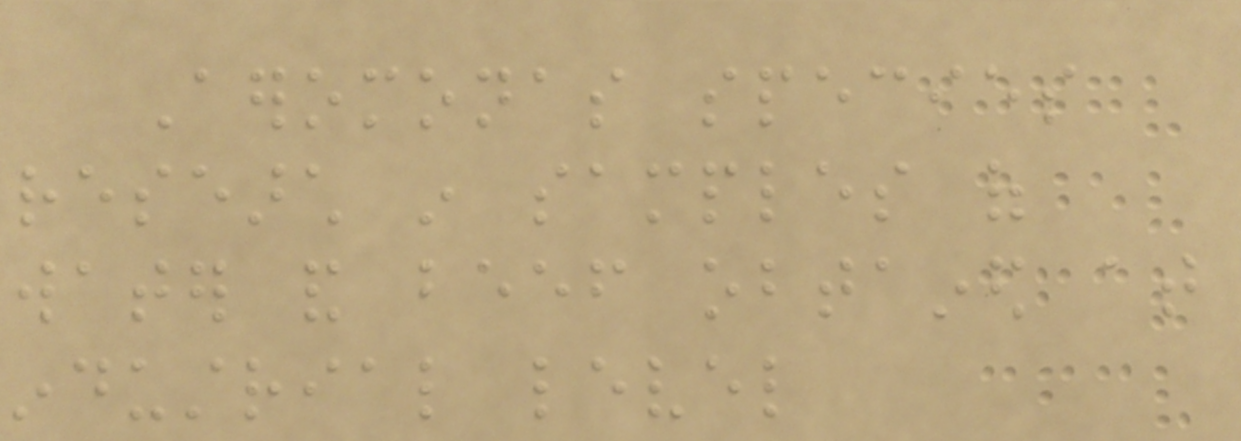Aeromonas species
research in samples of
water and beef obtained at
industrial level
